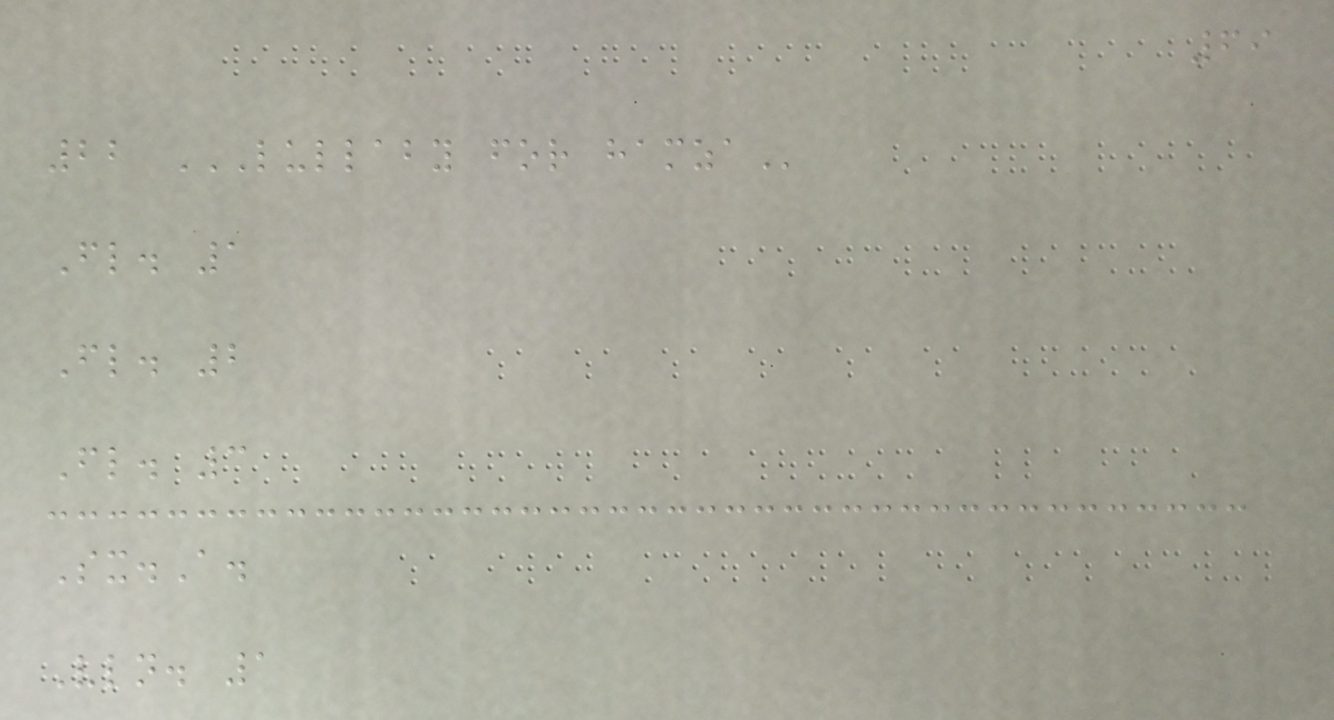69
22 LULLABY FOR HAMZA
Fl. 1
Fl. 2
Fl. 3
Sx.A.
Vln. 1
